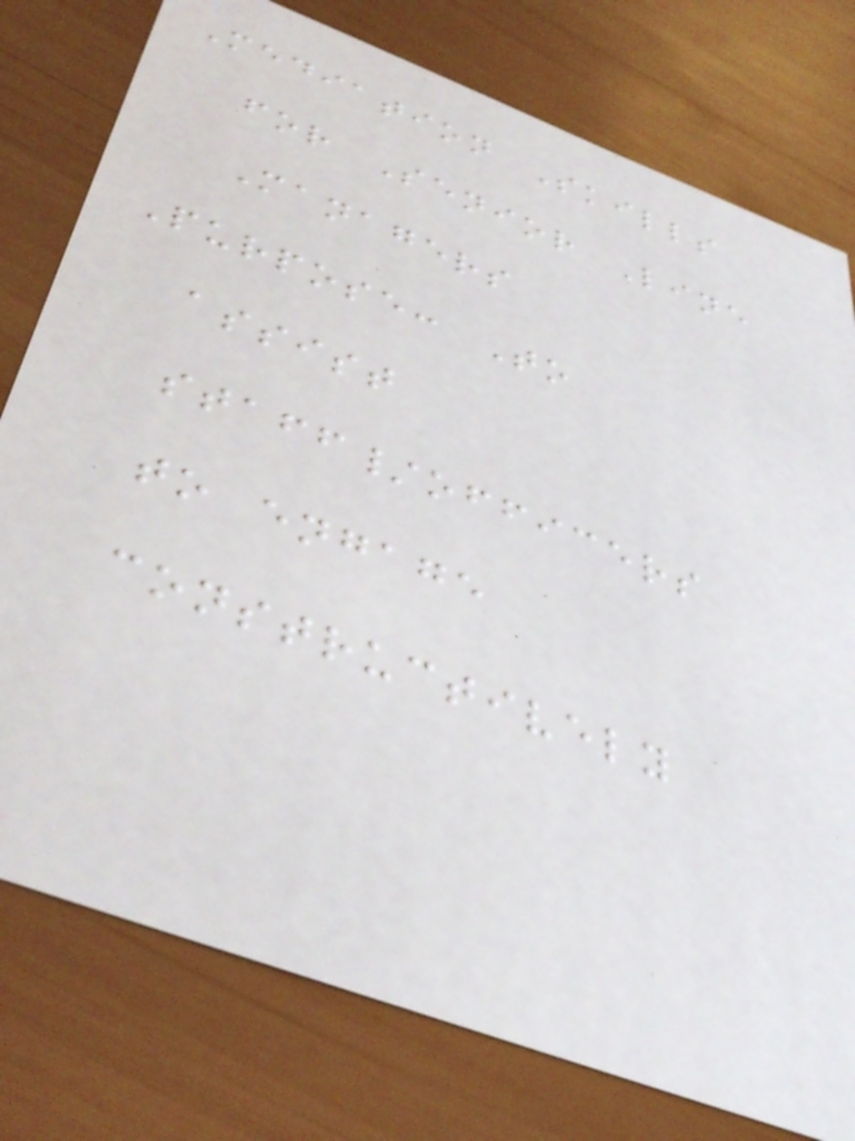Mediation Skills
for Senior Line
Managers
Purpose: To
assist
staff/officers
to engage
constructively
